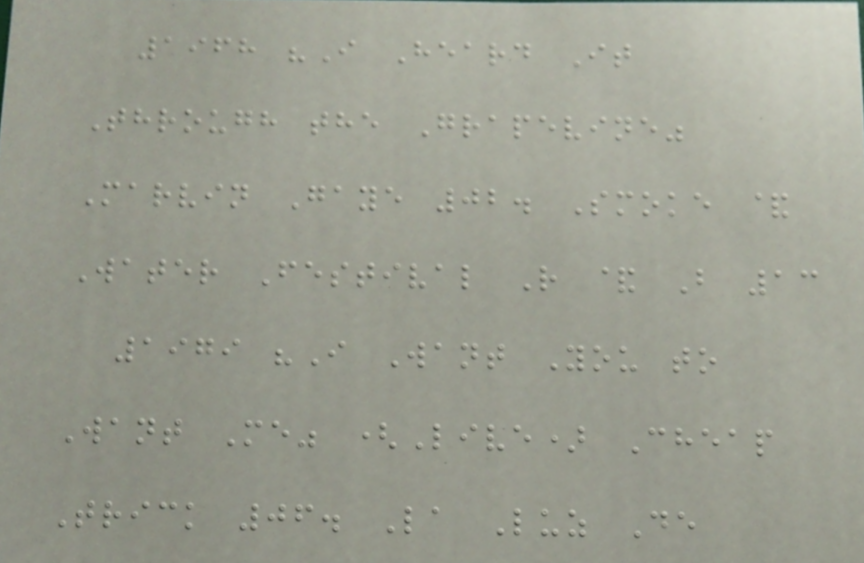1968 "I Heard It
Through the Grapevine"
Marvin Gaye 02. Smoke &
Water Festival R & B 13
1979 "I Want You to
Want Me" (Live) Cheap
Trick 06. La Luz De
